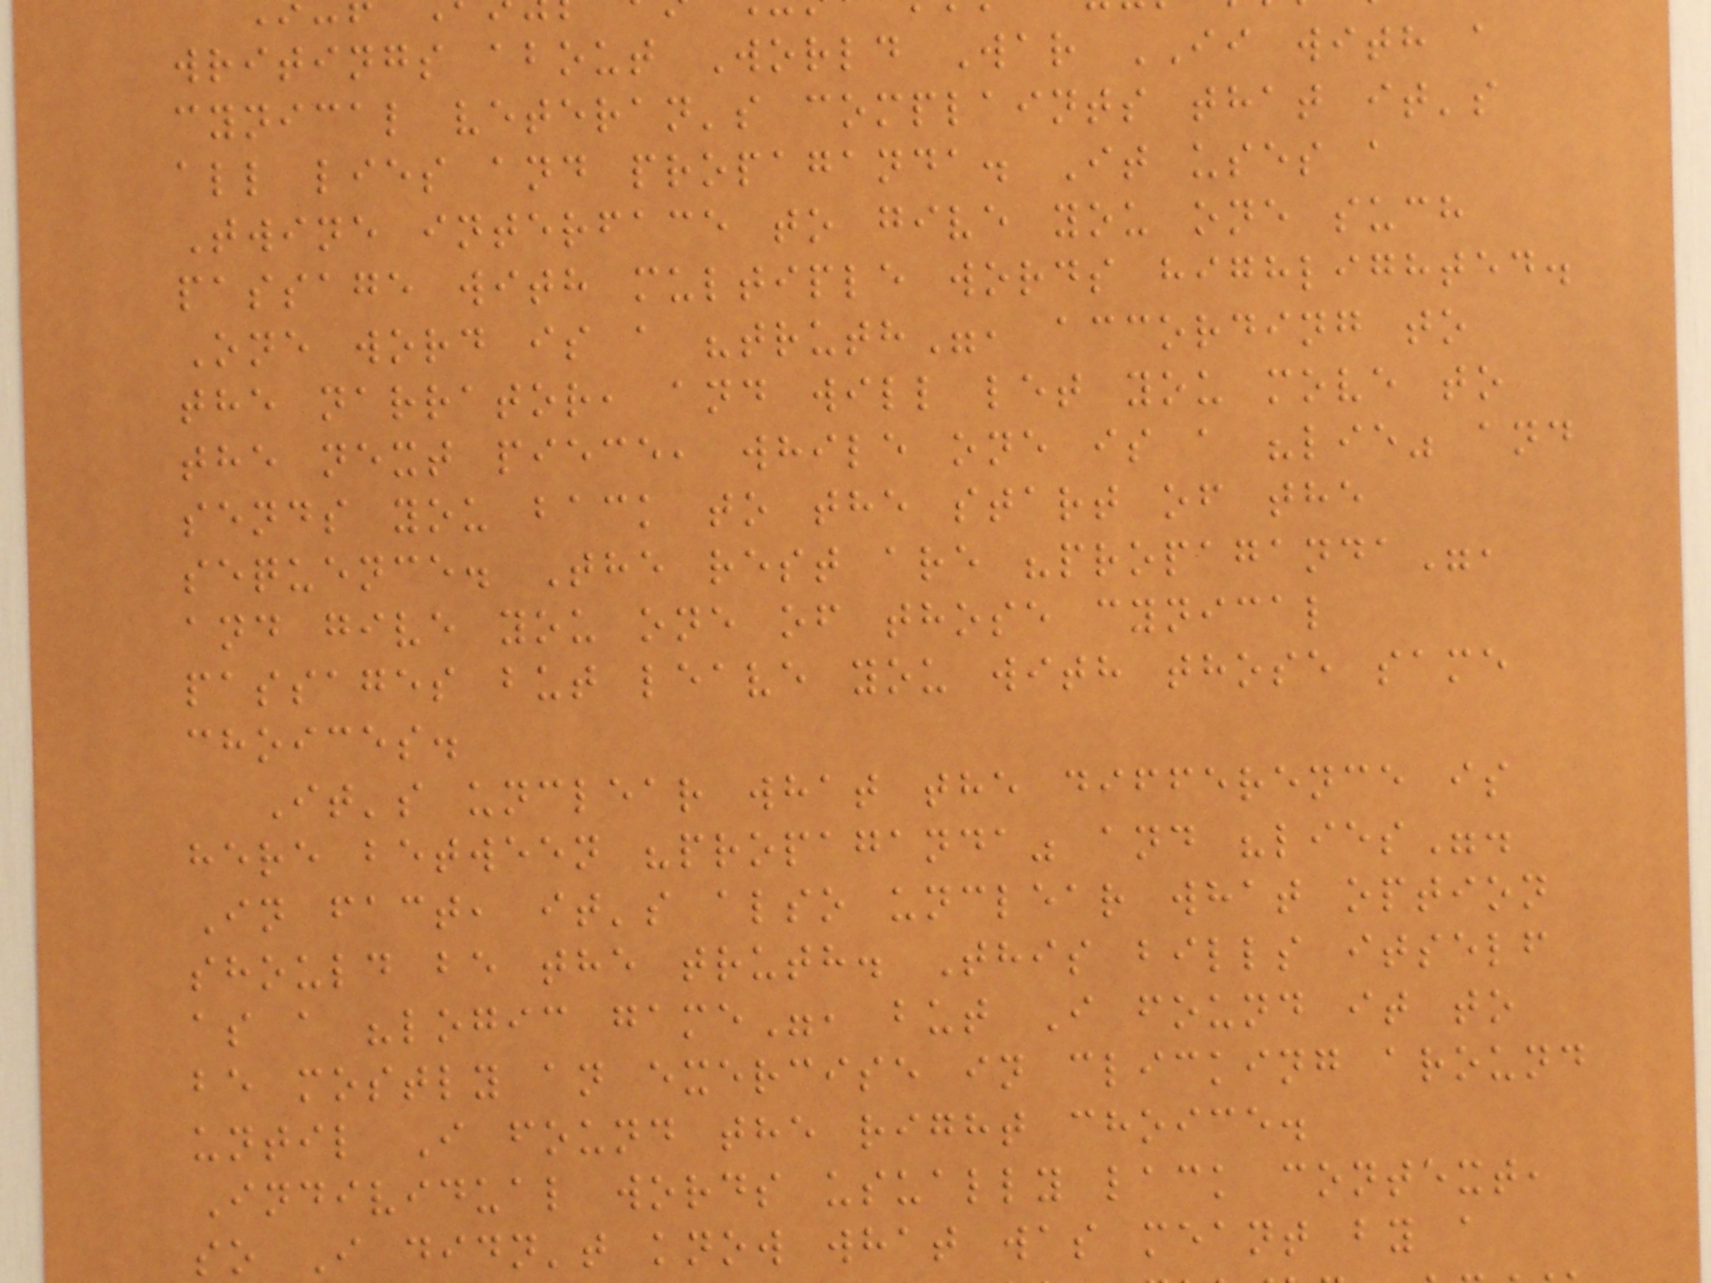writings about World War II with a
cynical veteran's complaints that it's
all lies and propaganda. It uses a
Twine interface to give you one such
passage with multiple words highlighted.
One word is a "truth", according to
the narrator, and will let you move to
the next piece, while one is a "lie" and
sends you back to the start of the
sequence. The rest are "propaganda",
and give you one of those cynical
passages but leave you with those same
choices.
It's unclear what the difference is
here between "propaganda" and "lies".
In fact, it's also unclear what option
should be the truth. This bills itself
as a "logic game", but I found it to
be mostly an exercise in clicking around
until I found the right choice.
Individual words usually lack context,
so I didn't know what was meant by a
